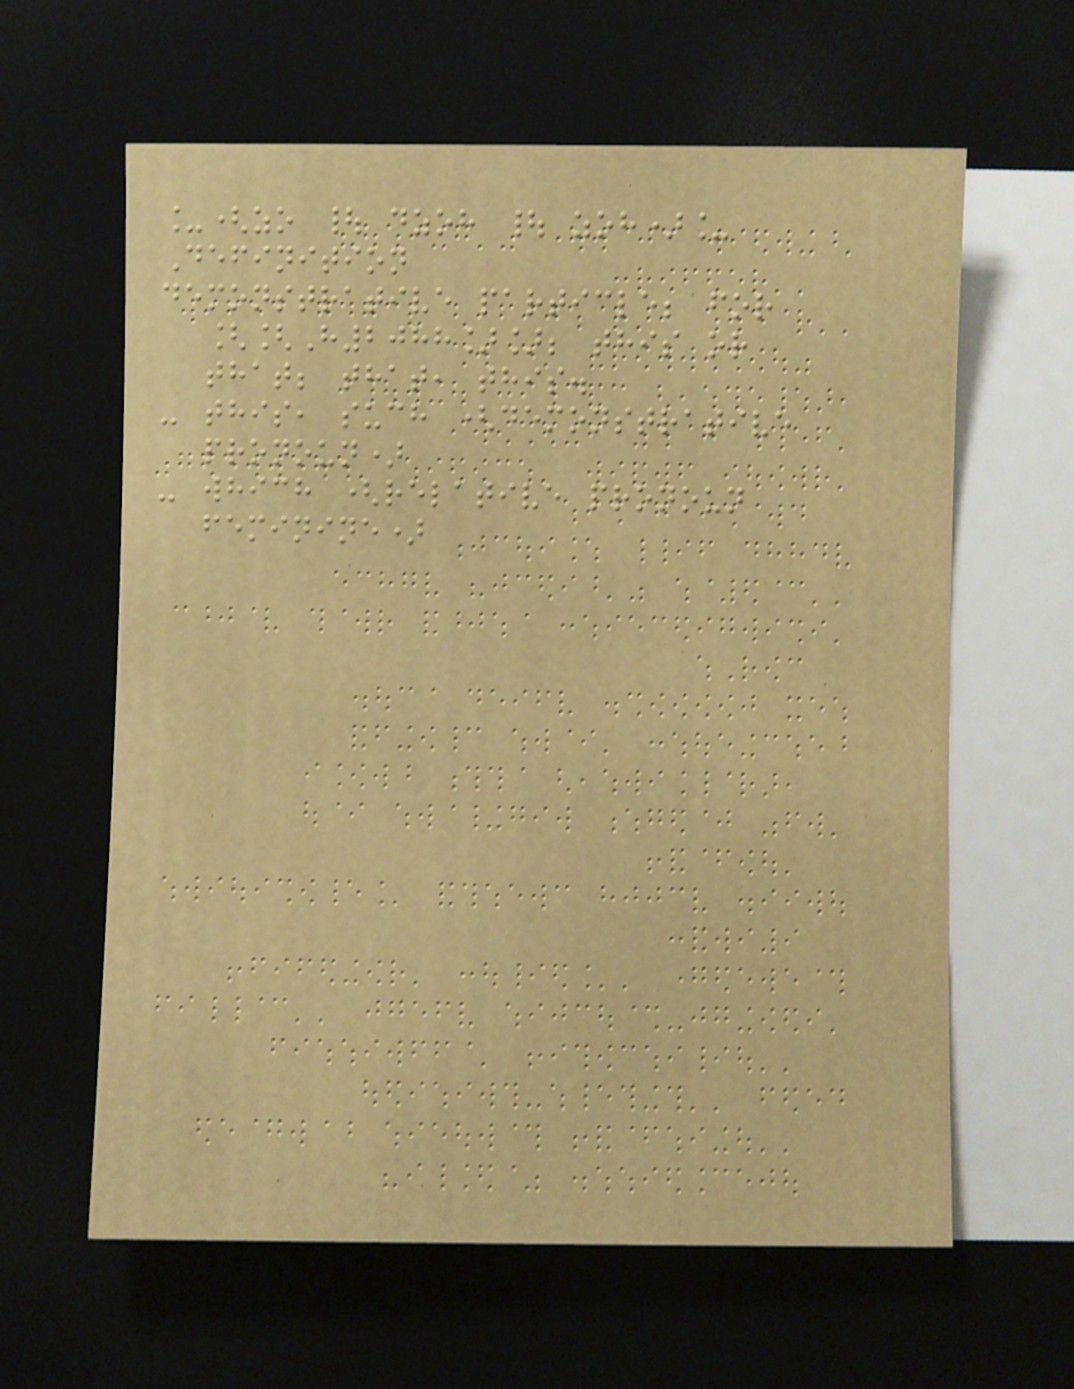_(zo | dzoh | zoh)_
Definition
demonstrative particle; for
[[H2088]]; this or
that; that, this.
- this, such (demonstrative
pronoun)
- which (relative pronoun
feminine)
